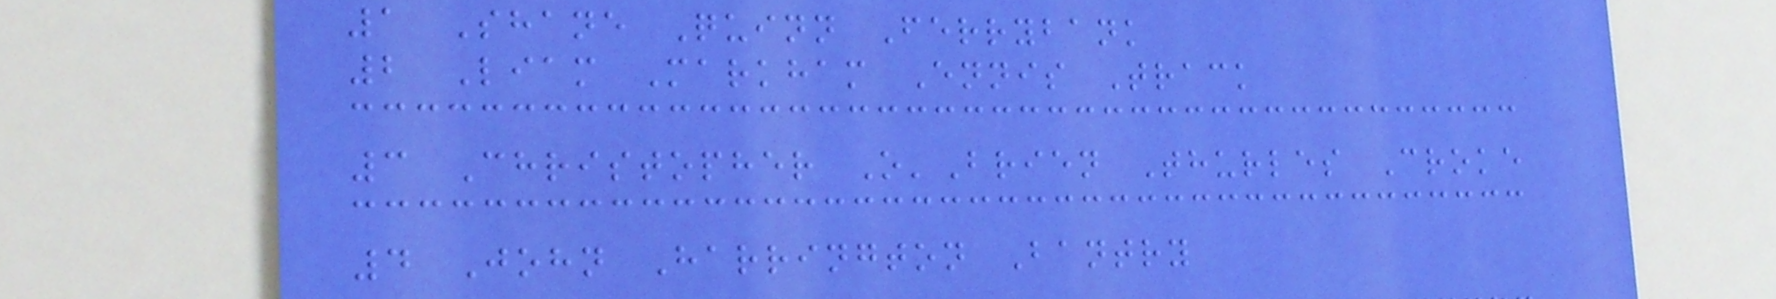1 Shane Quinn Ferrybank
2 Liam Markham Ennis Track
3 Christopher O'Brien Thurles Croke
4 John Harrington Bantry
